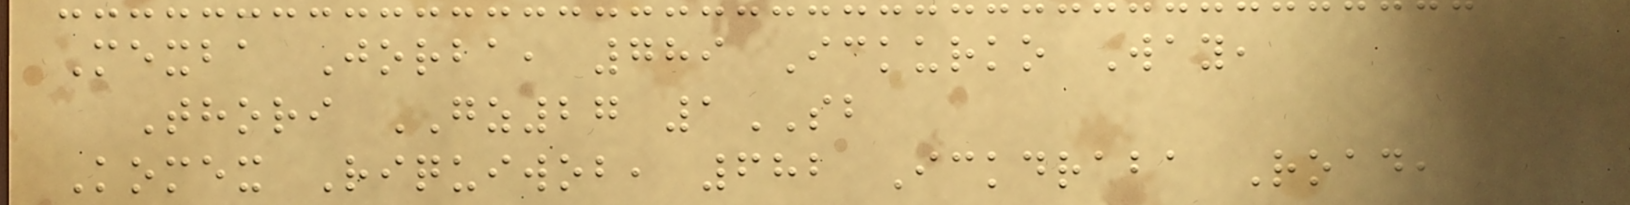Mexba Jorba, 789 Ickurko Way,
Thori GZ27 1SB
Komex Riquiwob, 682 Ickdraba Road,
